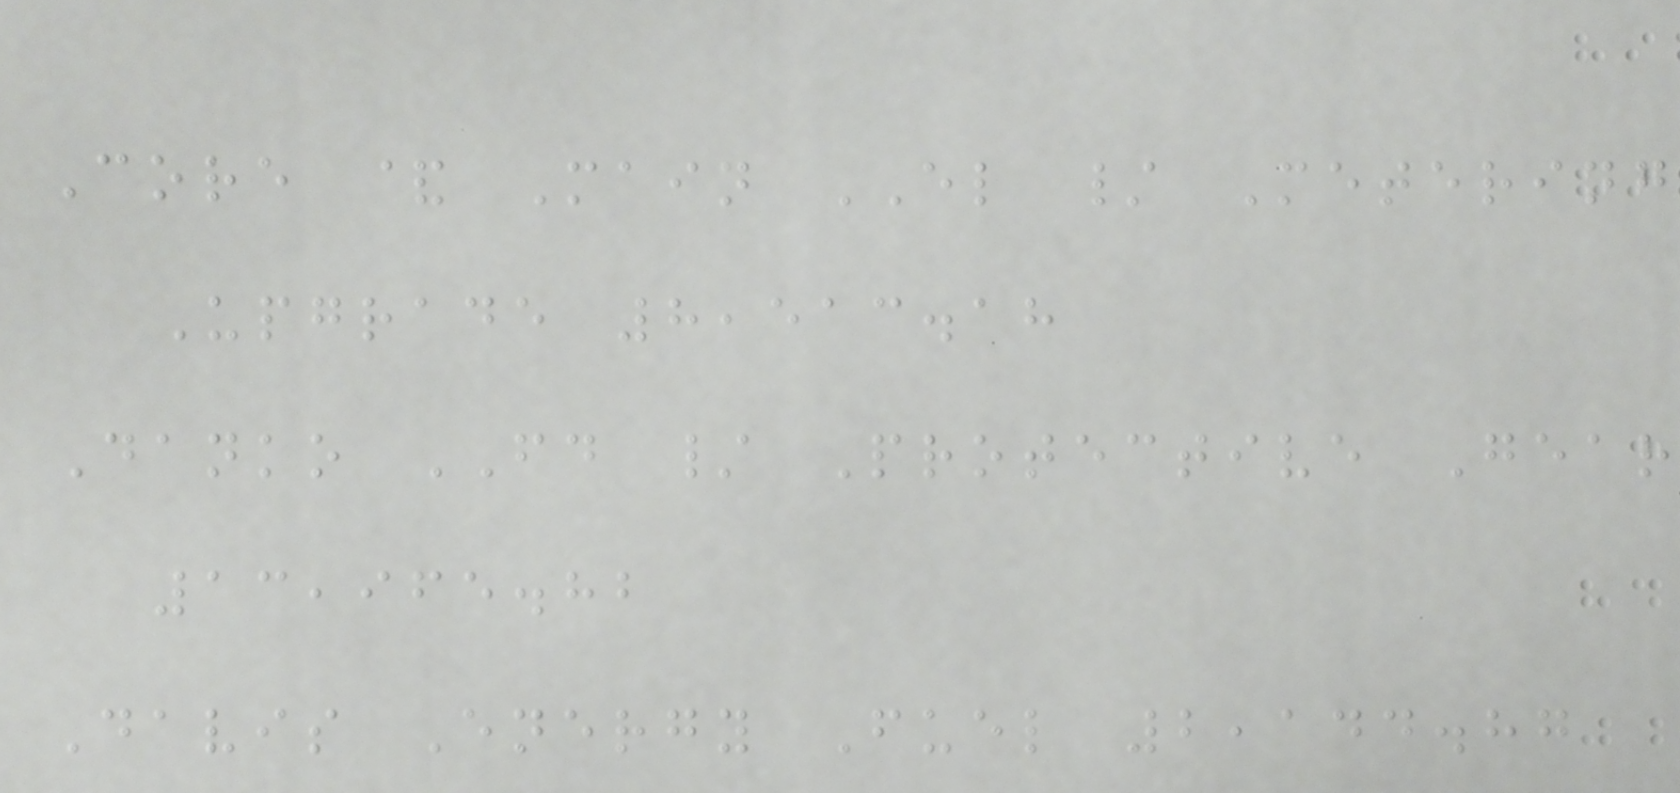Core & Main EL / Metering
Upgrade 8,513.18
Danko FD / Protective Gear
13,965.82
Davis Energy Fuel 2,144.87
